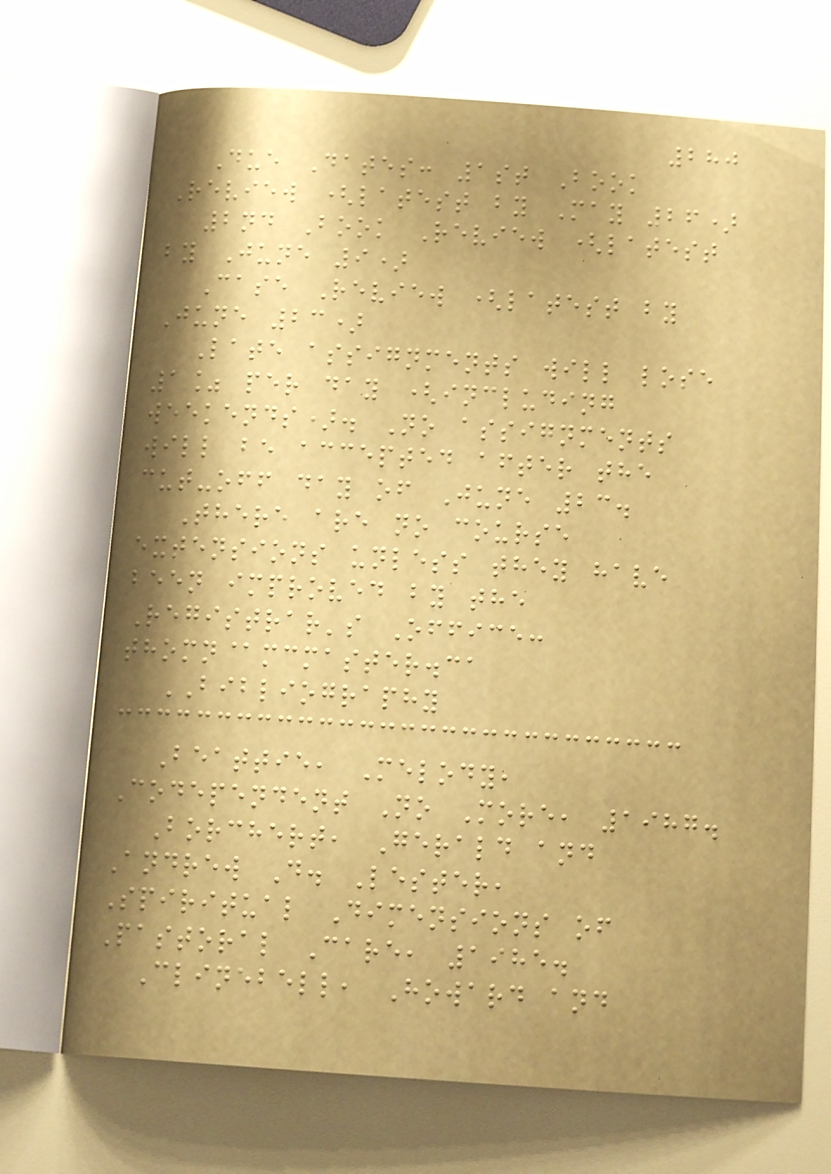280
Due Dates: 1st Book
Review (latest by May 26)
2nd Book Review (latest
by June 9)
Case Review (latest by
June 23)
Late assignments will lose
1% per day (including
weekends). No assignments
will be accepted after the
cut-off day of June 23.
There are no course
extensions unless they have
been improved by the
Registrar's Office:
thomn@mcmaster.ca
BIBLIOGRAPHY
Beattie, Melody,
Codependent No More, 1987.
Borchert, Gerald and
Andrew D. Lester,
Spiritual Dimensions of
Pastoral Care, 1985.
Clinebell, Howard and
